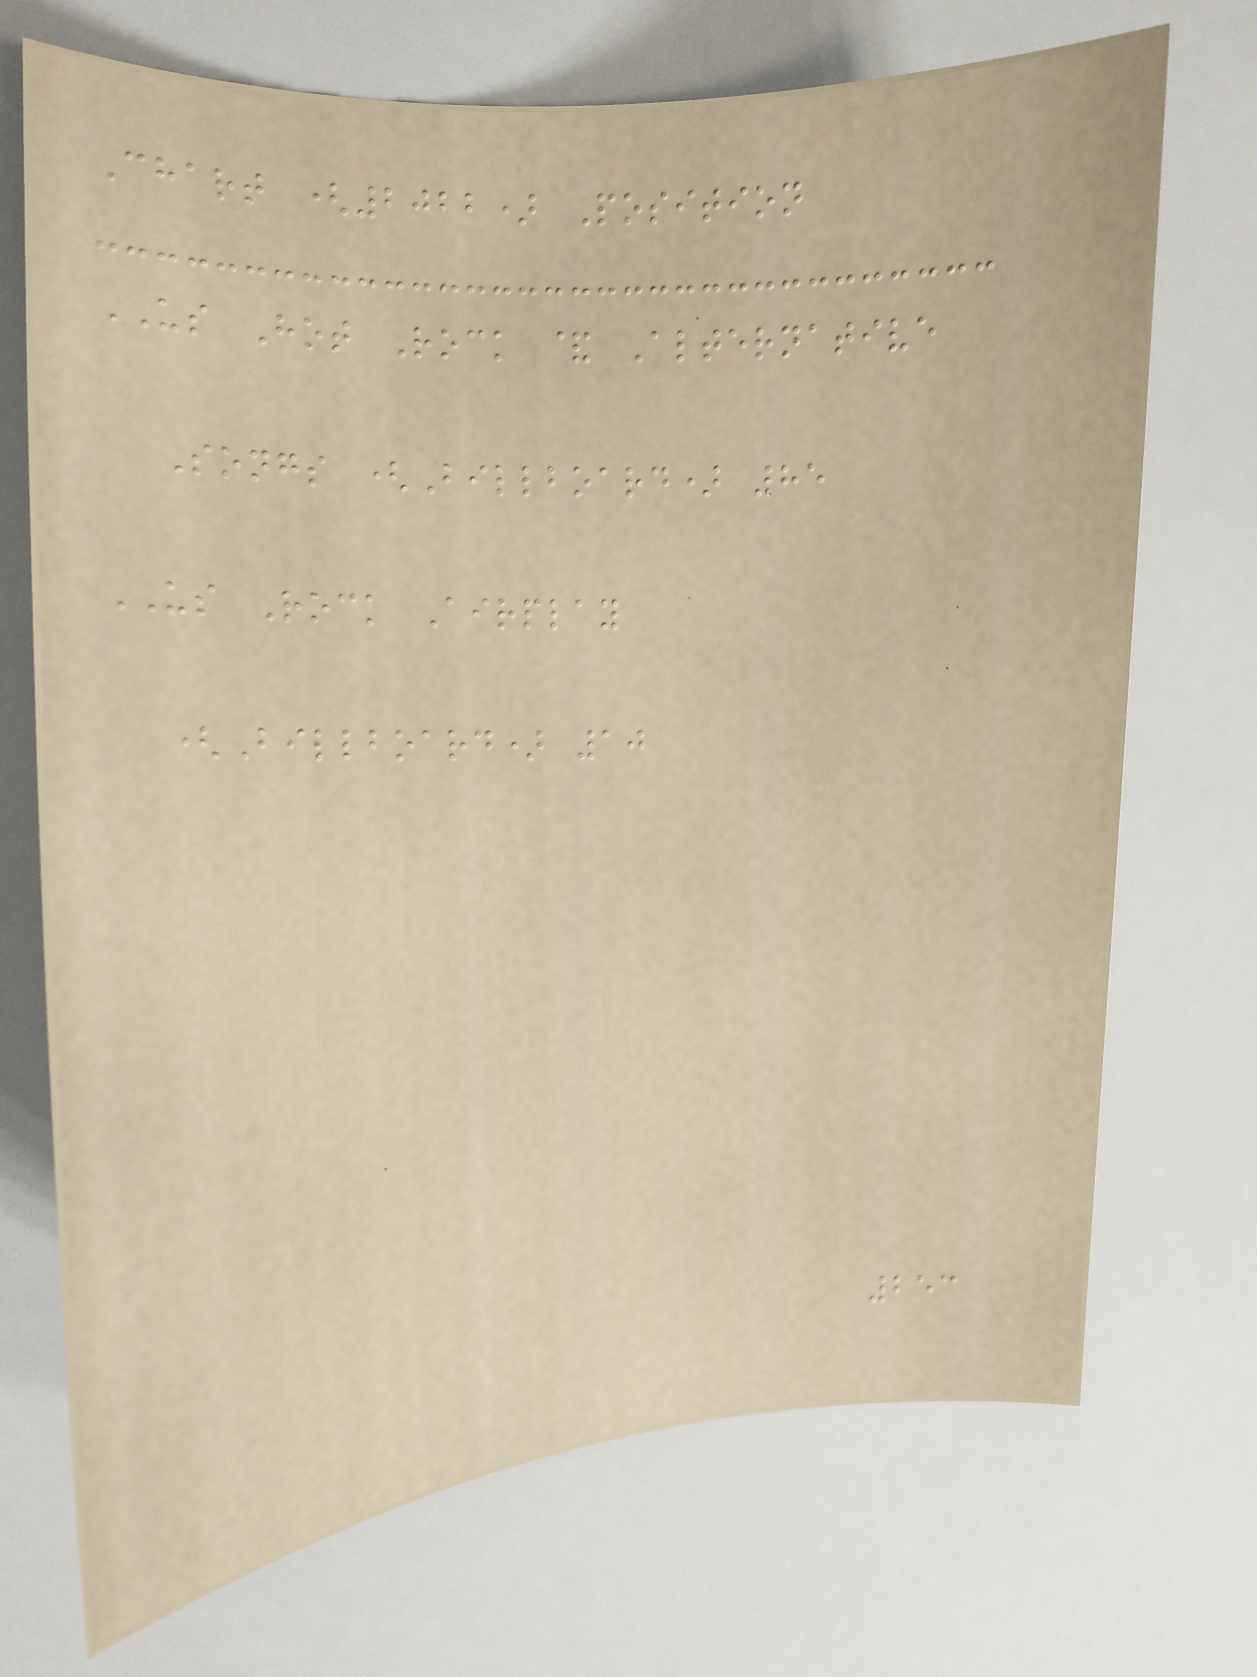Chart (2022) Position
US Hot Rock & Alternative
Songs (Billboard) 85
US Rock Airplay
(Billboard) 10
253
